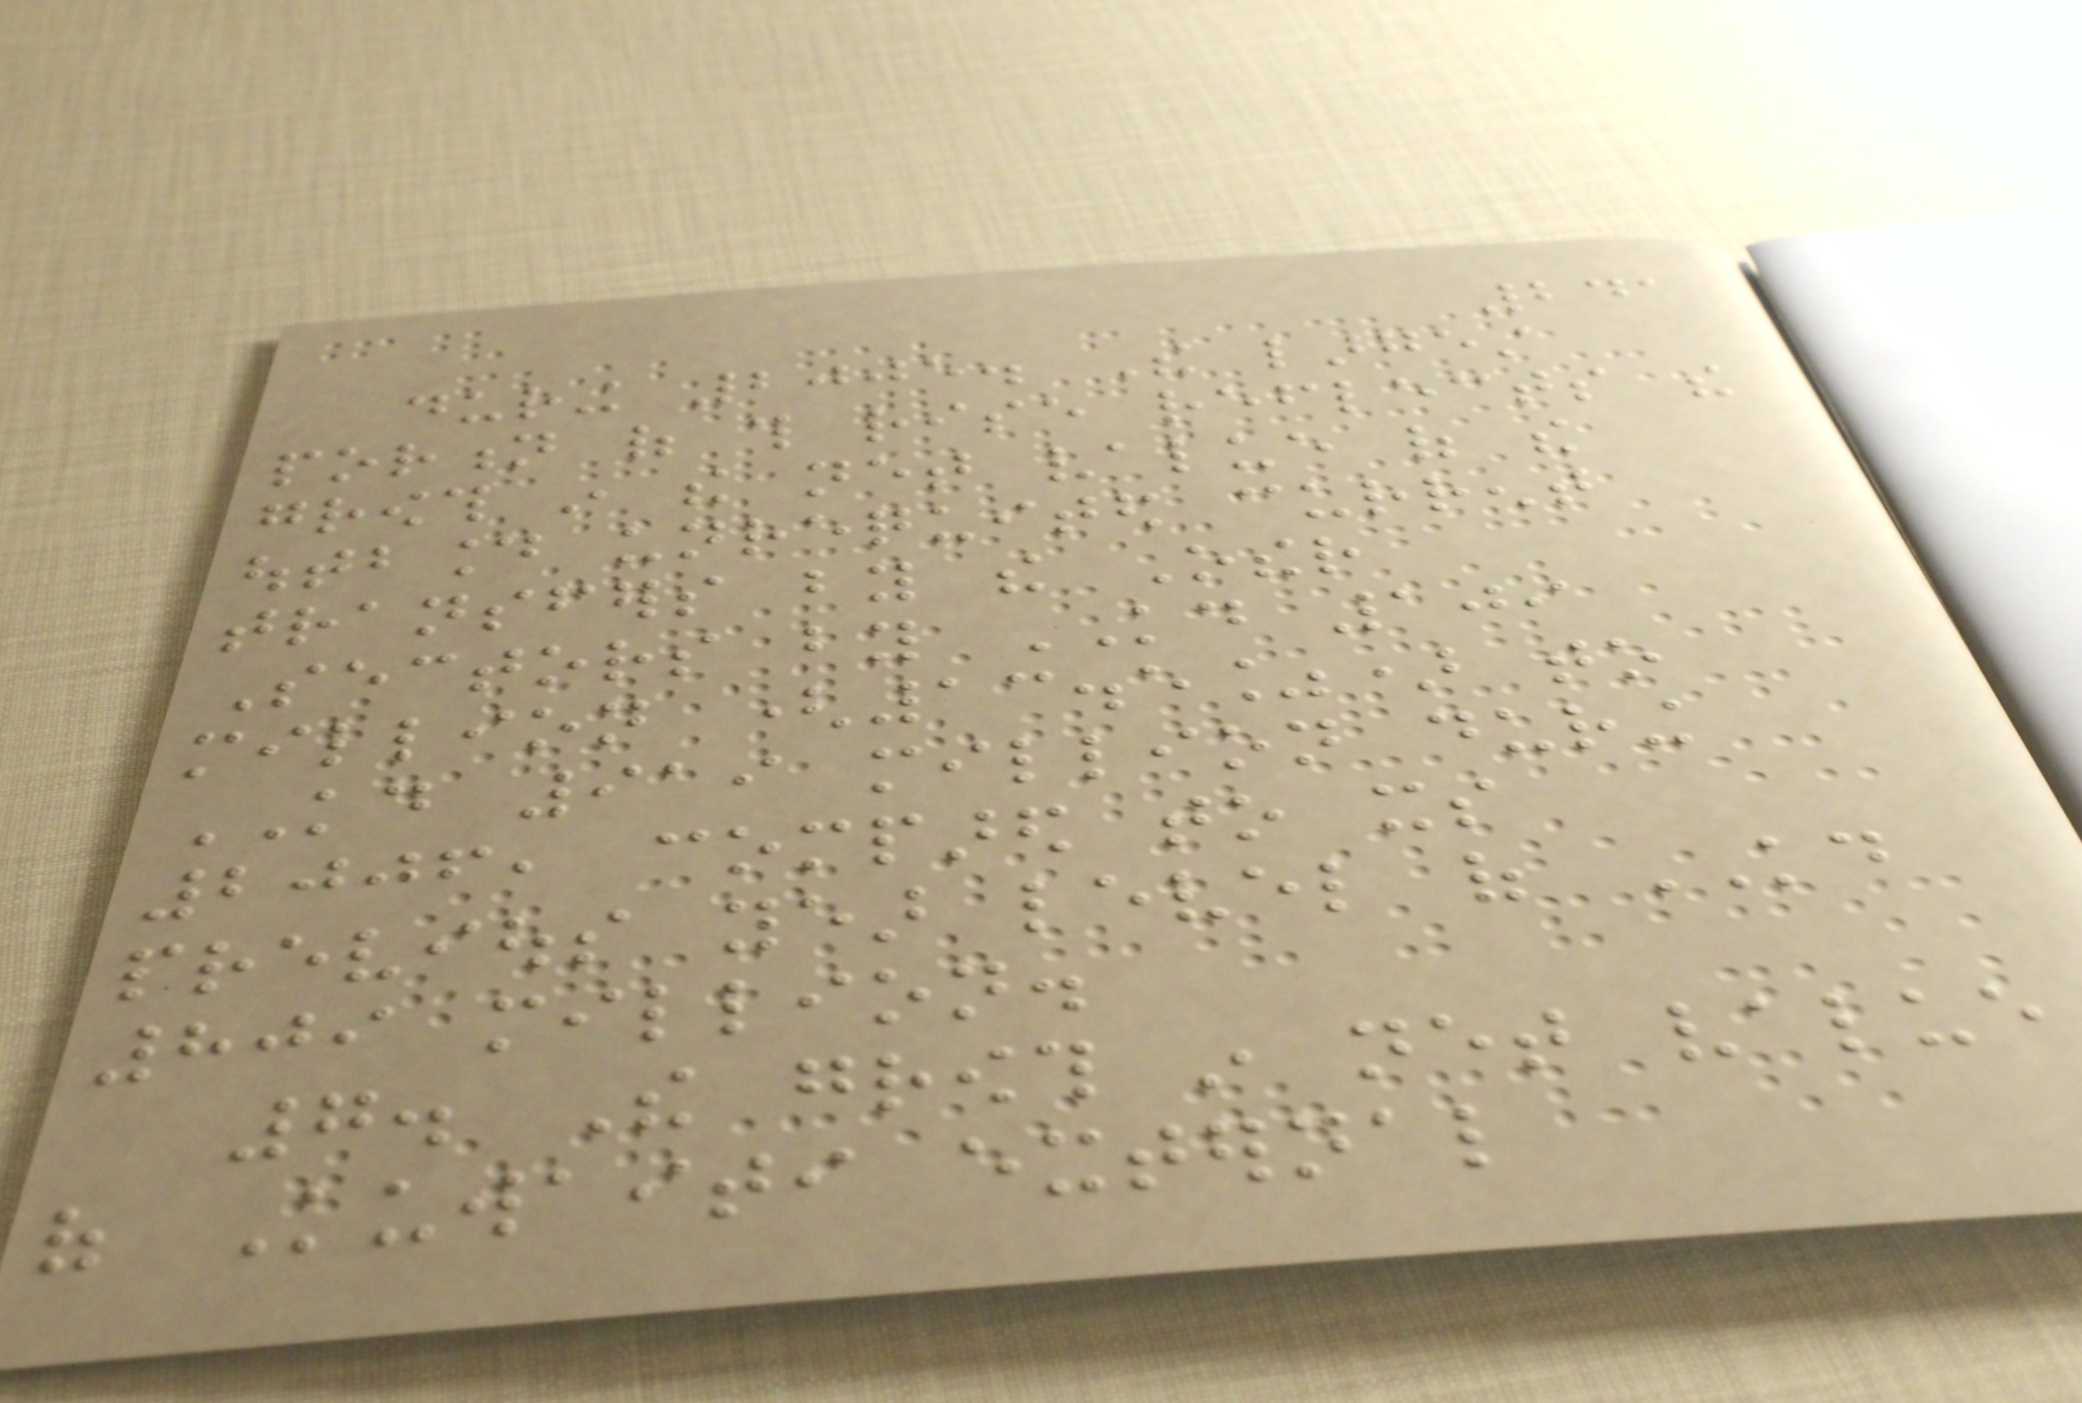241
during 2005. The largest
portion of this rise reflects the
growth in the net value of the
outbound unrequited current
transfers by the Other
Sectors by KD 109
million (13.5%) to
KD 919 million during
2006, compared to its
previous year level of KD
809 million.
7. The growth in net value
of Kuwaiti external
